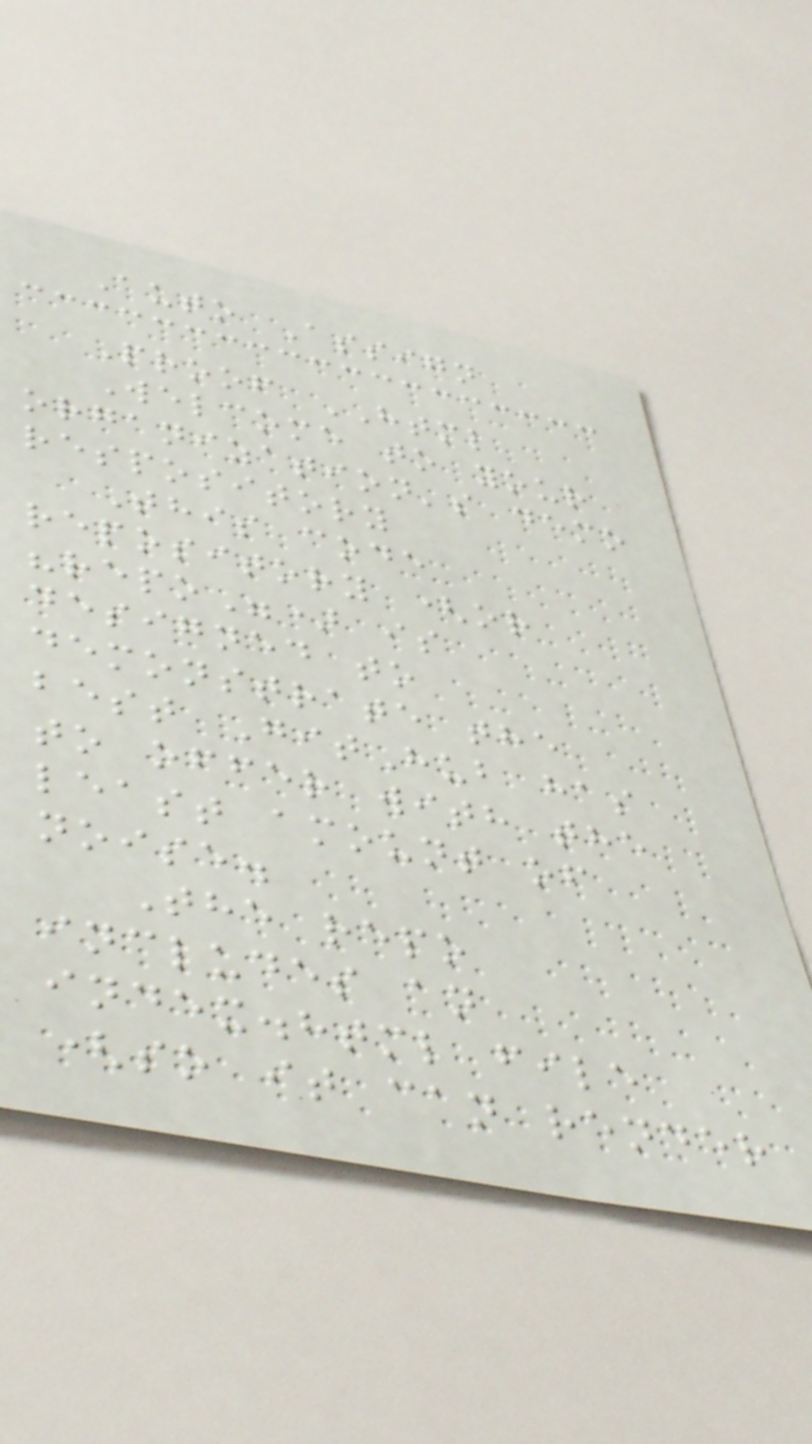Auto Assign
Proof HTML
Welcome to your
organization's demo
respository
This code
repository (or
"repo") is
designed to
demonstrate the
best GitHub has
to offer with the
least amount of
noise.
The repo
includes an
index.html file
(so it can render
